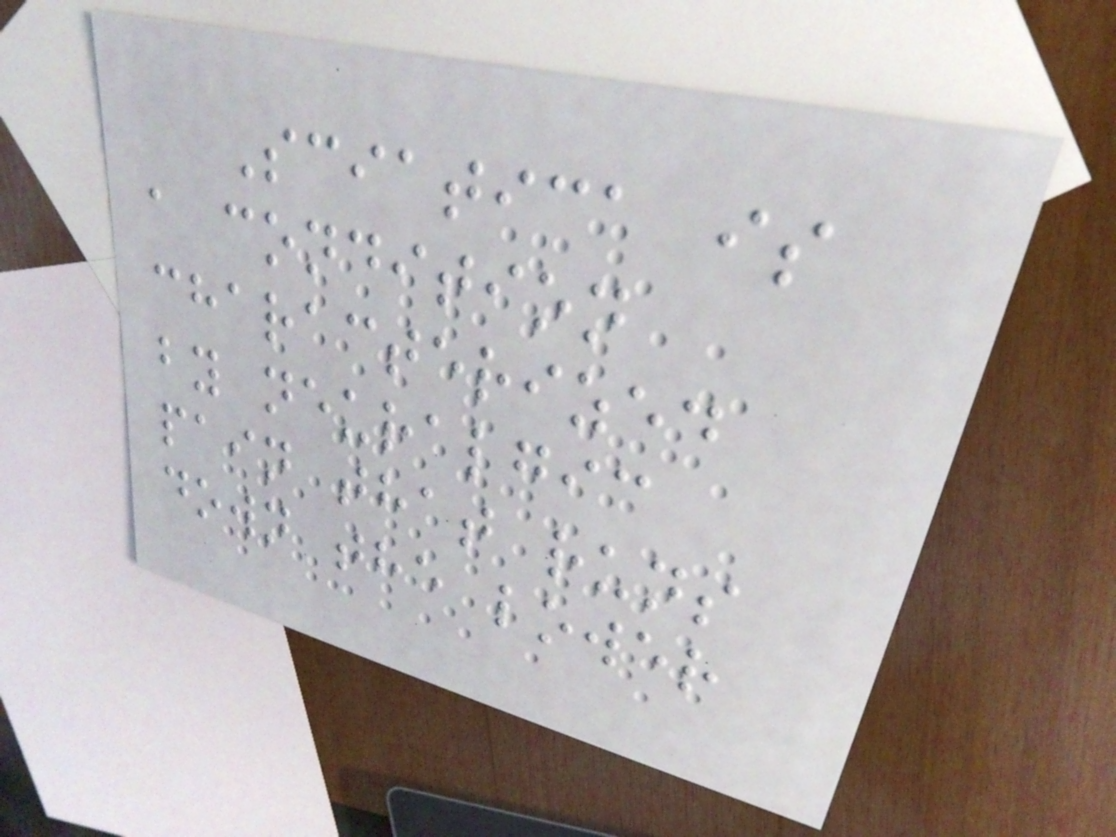Sciatica is
a condition
characterized
by neuralgic
pain that runs
down the lower
